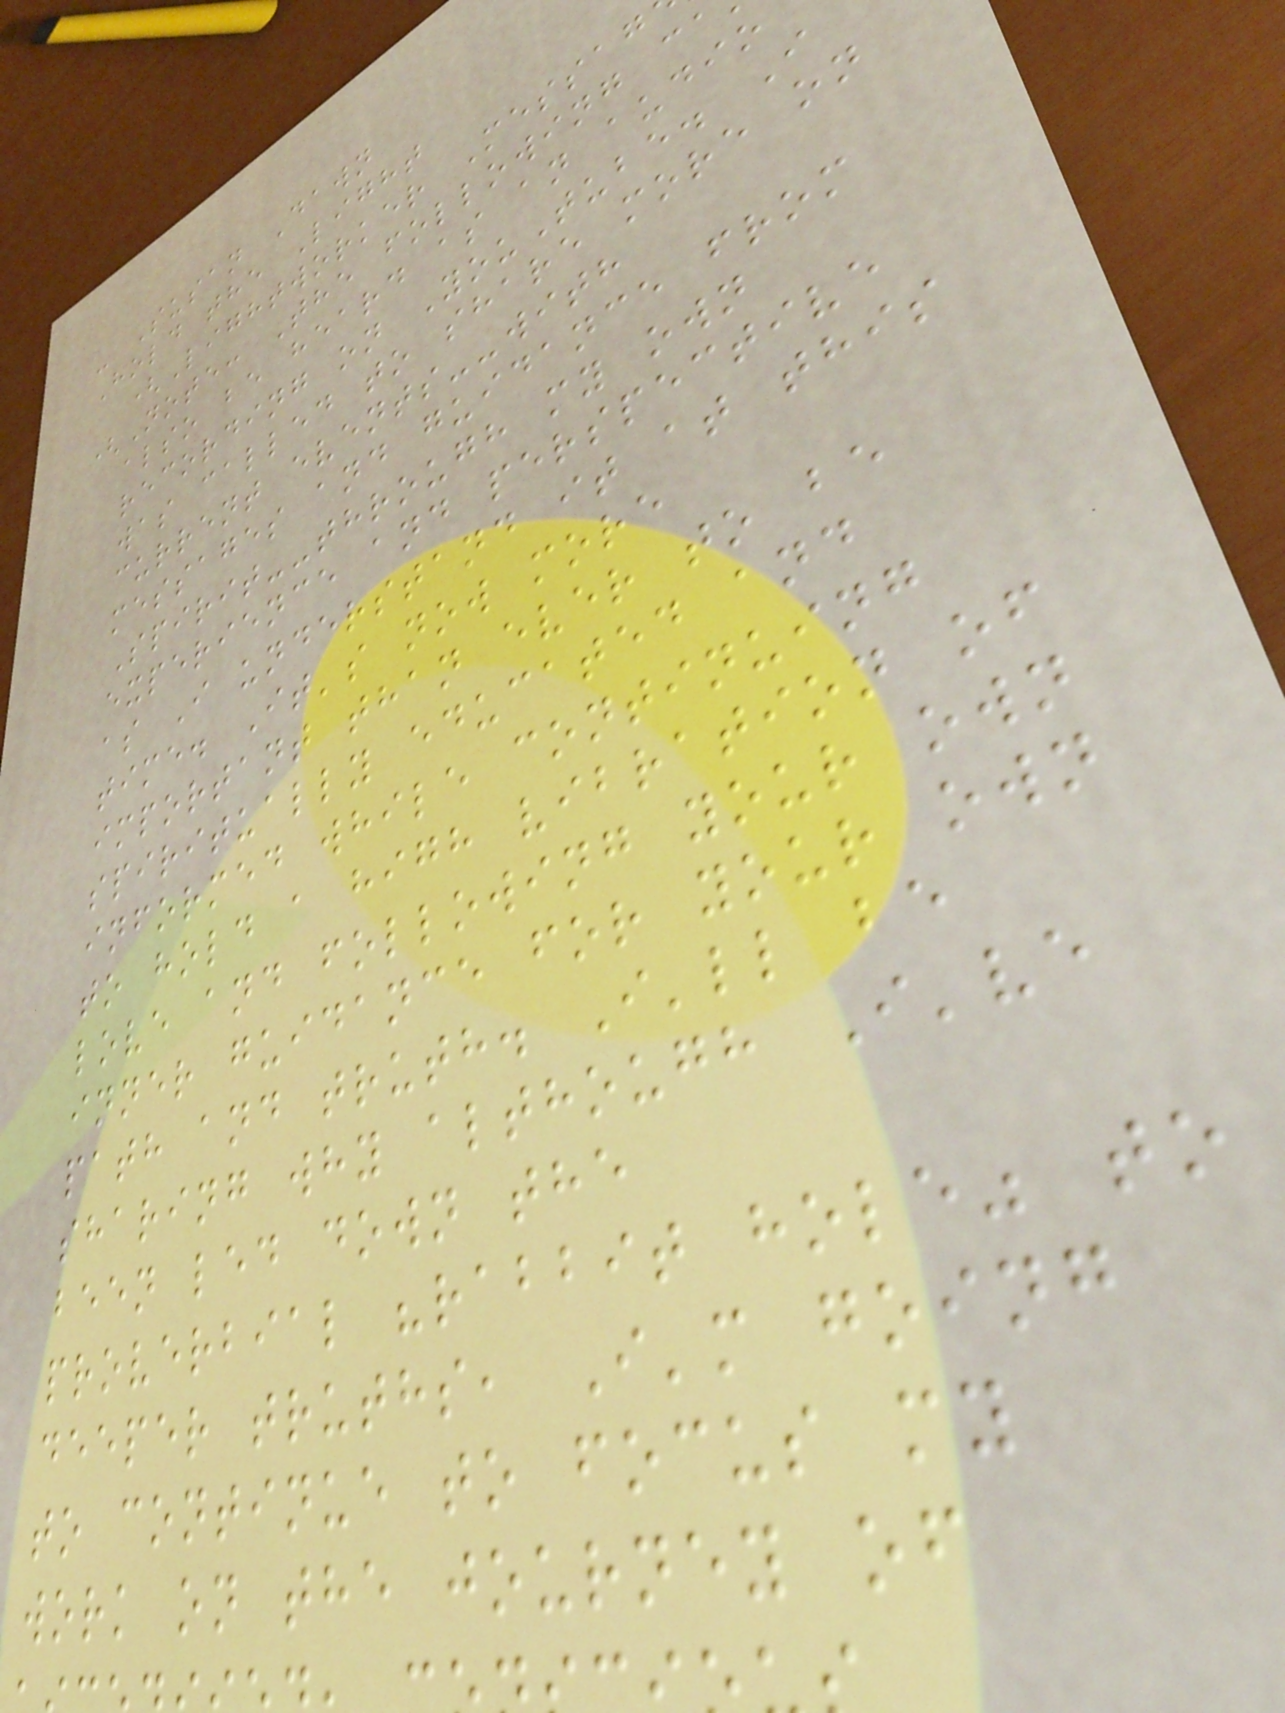- Susan Dawn
Hold the Light
(Lightworker Messag
(Note: The following ca
also be heard as an audio
recording on YouTube. I
was called to share more on
current events--with
messages and guidance from
Spirit--through my own
experience and perspective
as I understand it at this
time. It's now more
important than ever to be
spiritually educated and
informed while continuing
to hold a high vibration of
love and following your own
inner guidance for your own
path and truth. I'll be
sharing why although I've
been led down the
proverbial "rabbit hole" to
deeper truths, I'm going
to continue to focus my
work on the journey of
